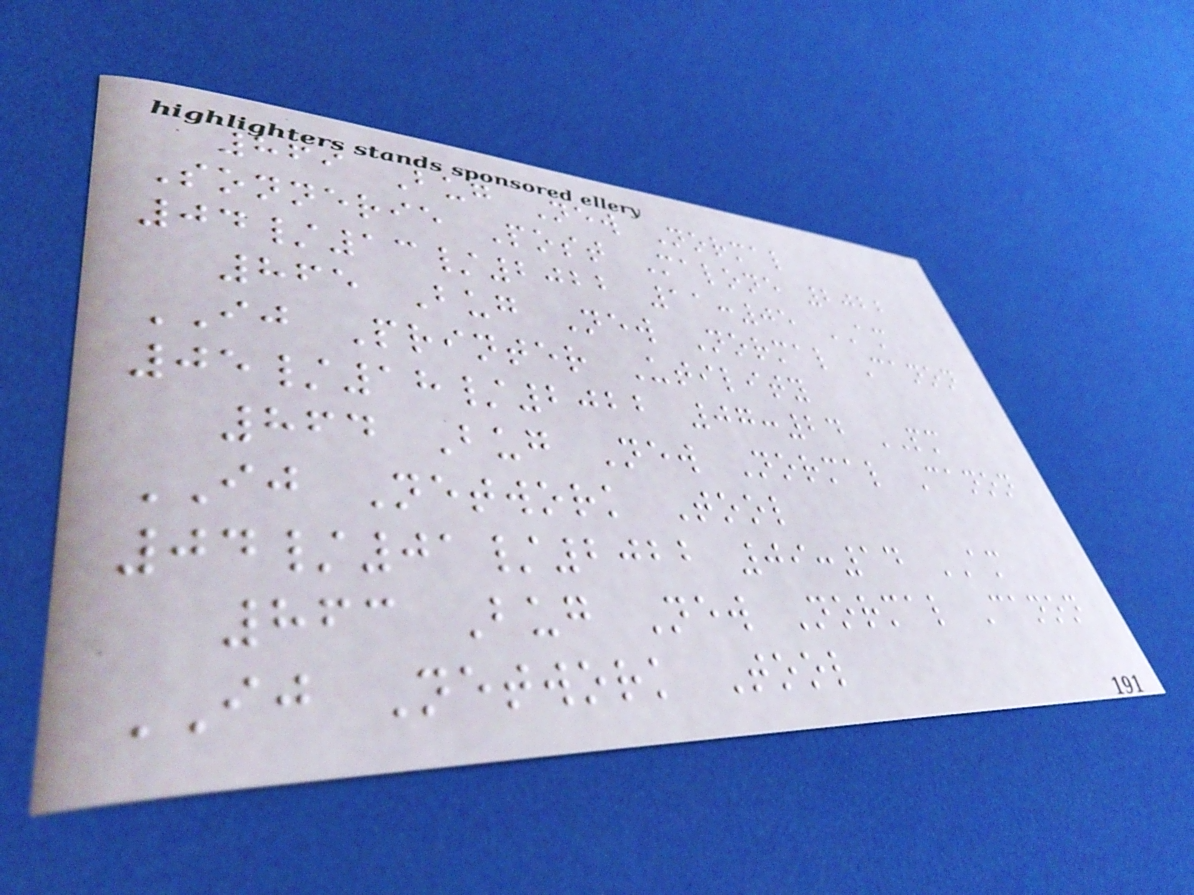869 Bug New Normal
Sonnerie Post Malone 2022
04/13/2022 11:05 AM
865 Bug New Normal Canon
IJ Printer Utility
05/18/2022 07:24 PM
864 Bug New Normal Canon
IJ Network Tool
04/01/2022 09:14 AM
863 Bug New Normal Canon
IJ Network Tool
